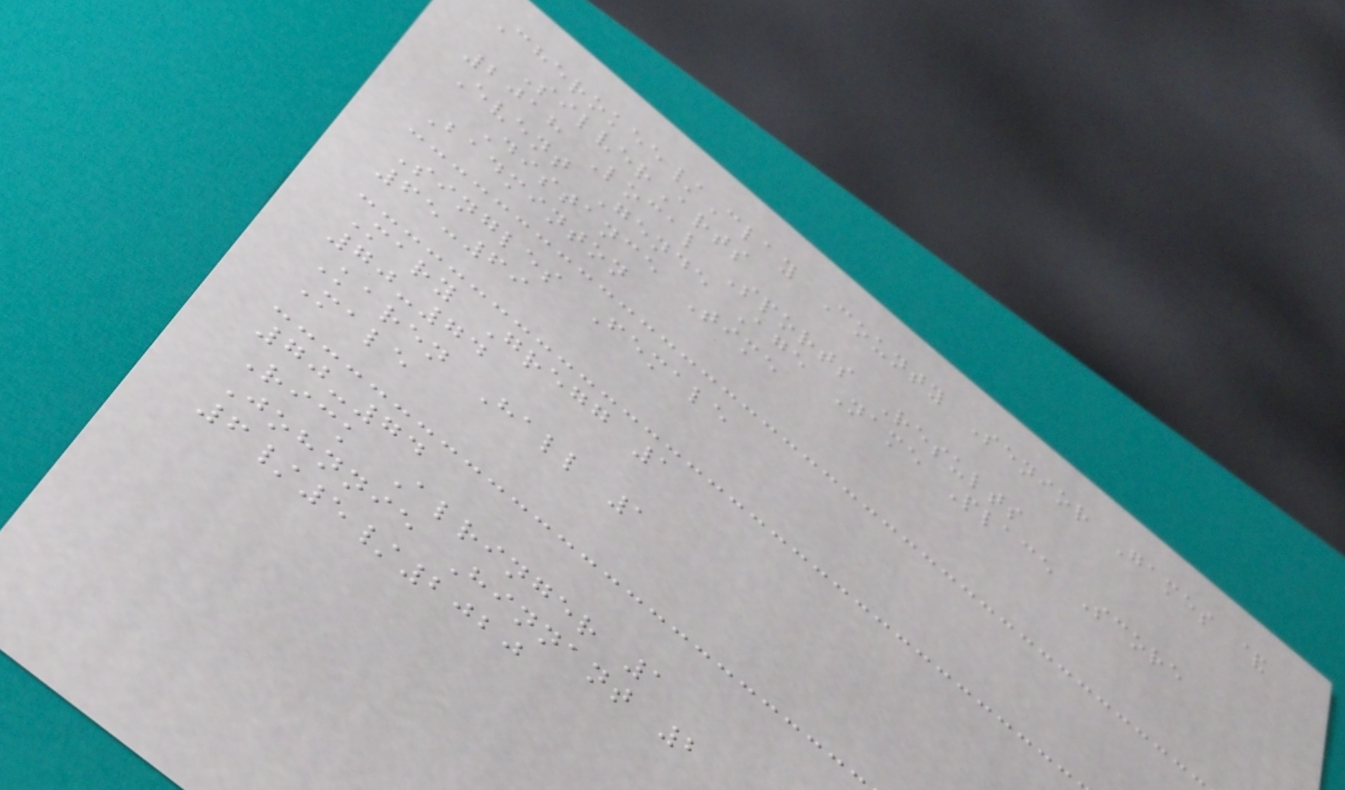Cherokee/Clay County Senior Games &
SilverArts
2018 Local Sports Results
Event Gende Age Name Place Score
Distance Time
Badminton
Singles Female
65-69
Mary Gregg 1
70-74
Karen Hall 1
Male
70-74
Rick Alringer 1
Johnnie Hinnant 2
6/5/2020
